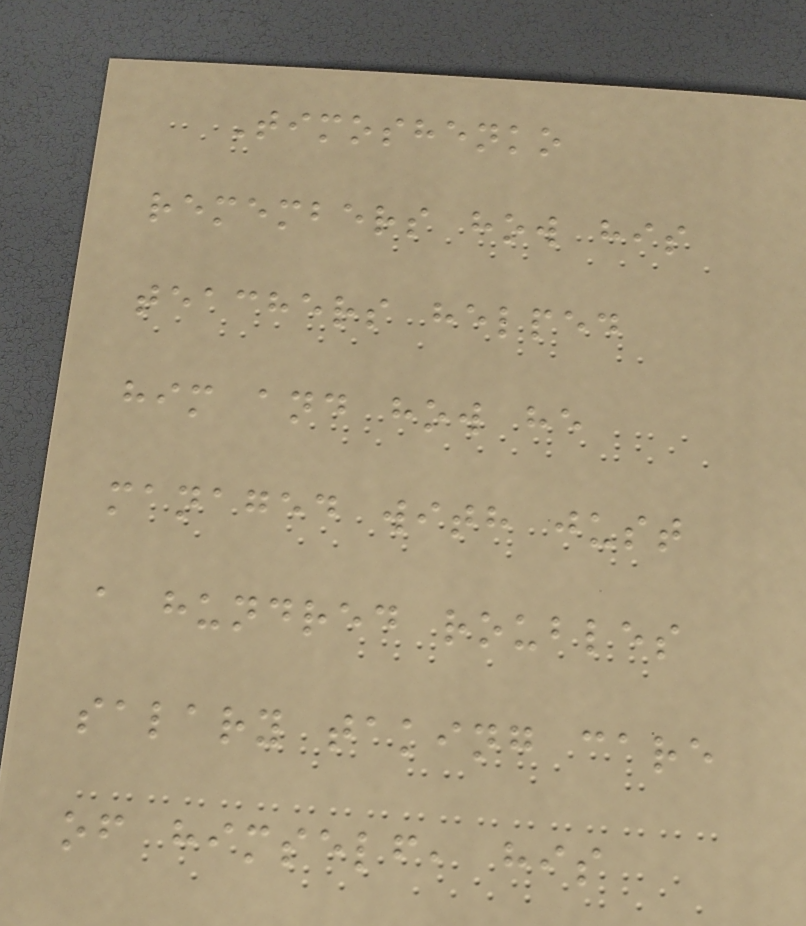Timoshenko
remembers how his
teachers helped
him and how he
managed with just
a hundred roubles
salary taking care
of himself, his
